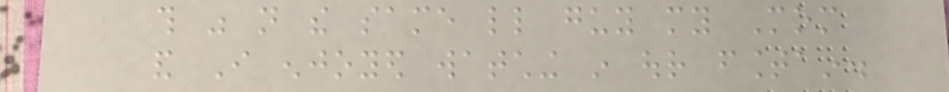this was not the same little guy my Mom
and I enjoyed watching in our fountain.
